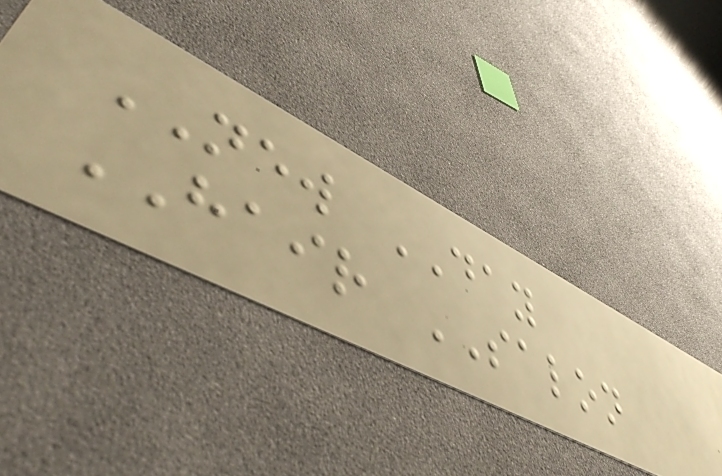NEW DAY
HAIR SALON
